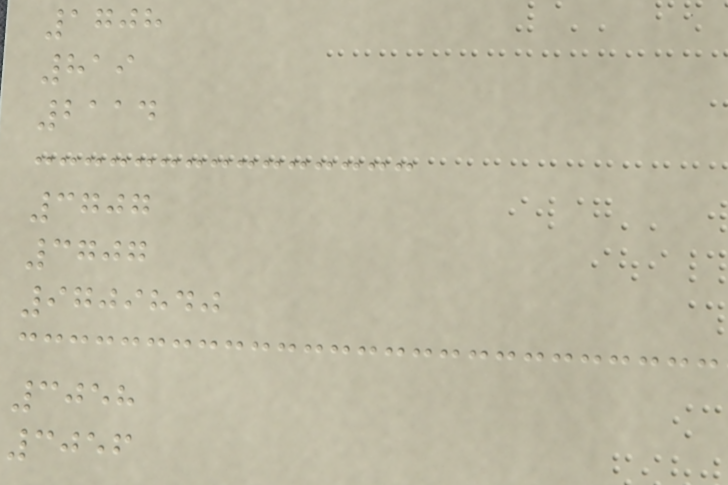1708
819
2114
3707
3707
9709840
3058
3056
